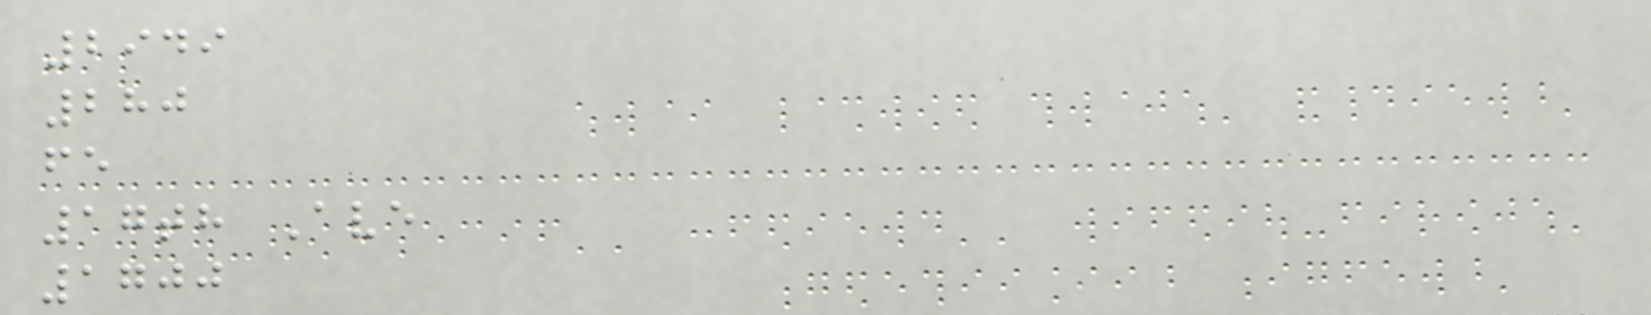2949
280
fe
17th Ave
1700
